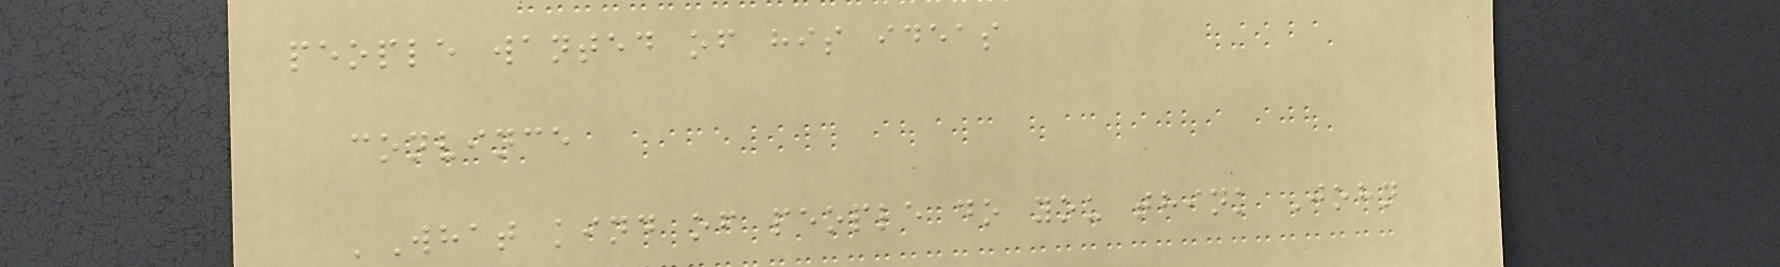people wanted of his ideas
convince
'What kind of people do you think John
